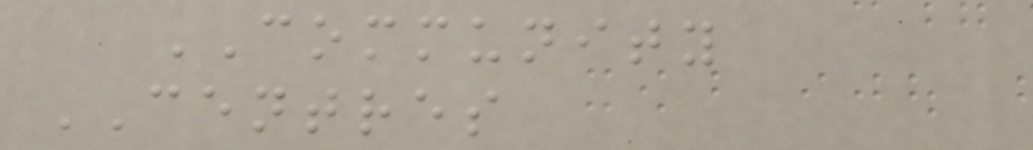COMMUNITY
CENTRES
